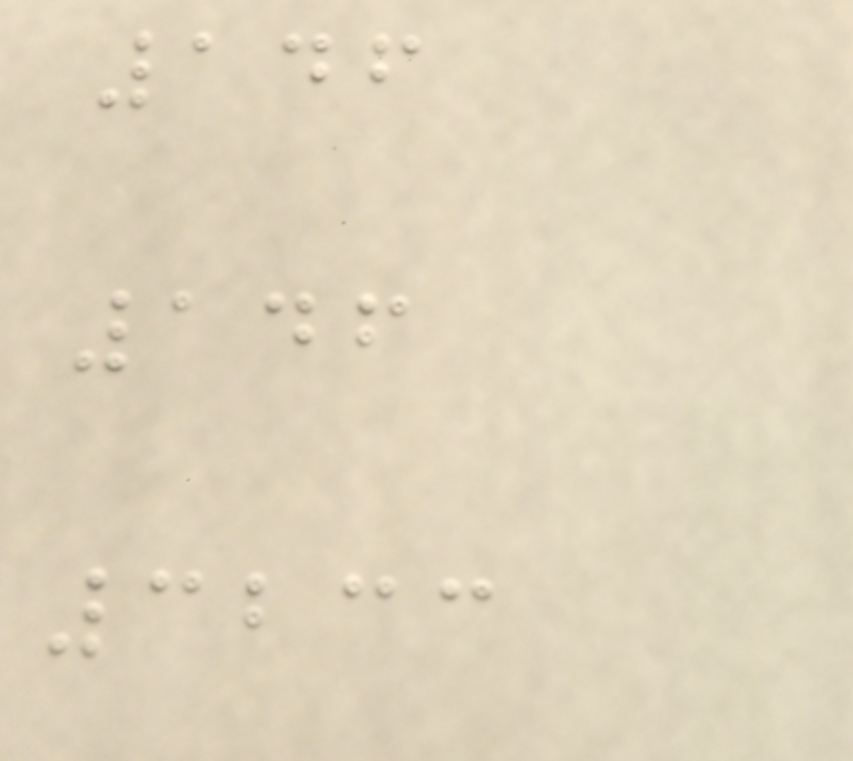146
146
3233
